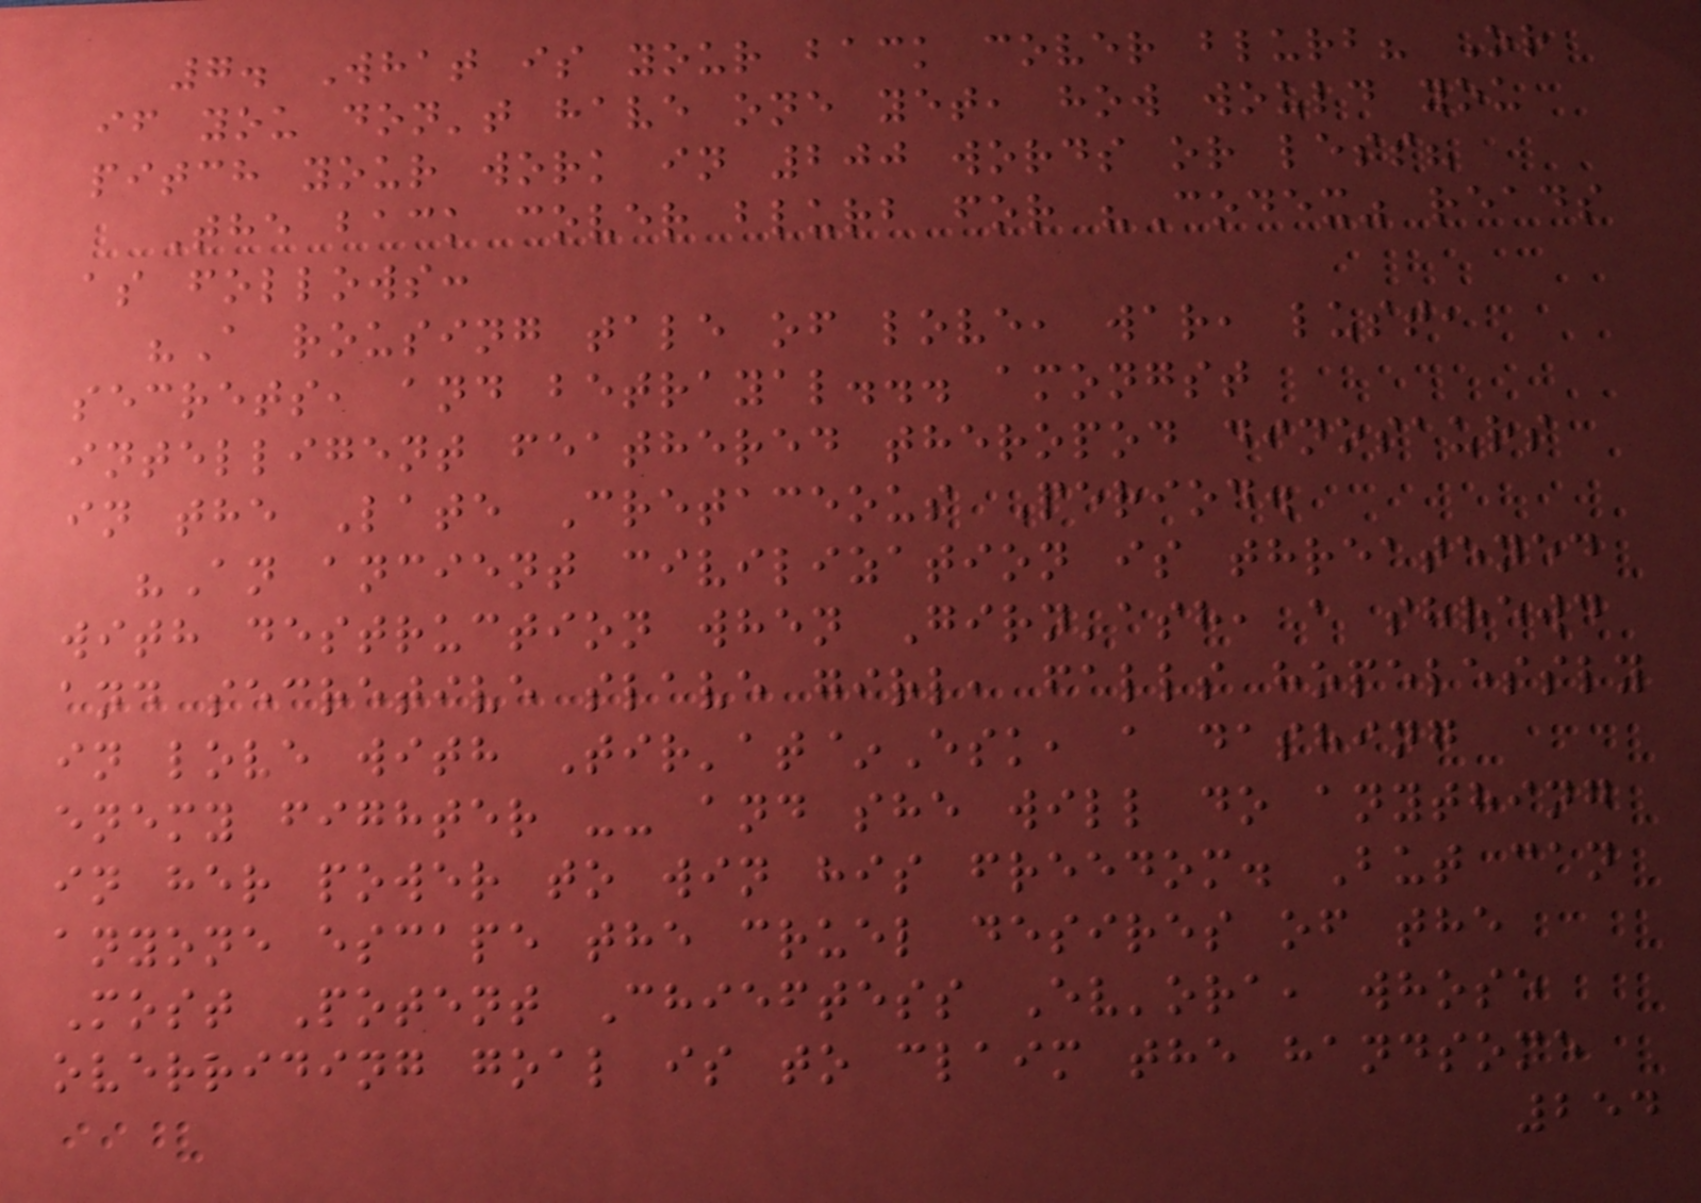7. What is your back cover blurb? Or
if you don't have one yet, how would you
pitch your work in 200 words or less?
The back cover blurb for "Codex" reads
as follows:
"A rousing tale of love, war, lust,
secrets, and betrayal... amongst
intelligent feathered theropod dinosaurs
in the Late Cretaceous Period.
"An ancient civilization is threatened
with destruction when Girn'ash, a shrewd
and secretive slave girl, falls hopelessly
in love with Tir'at~Esk, a dashing
enemy fighter -- and she will do anything
in her power to win his freedom. But can
anyone escape the cruel desires of the
Most Potent Chieftess Ev'ora, whose
overriding goal is to claim the handsome
254
